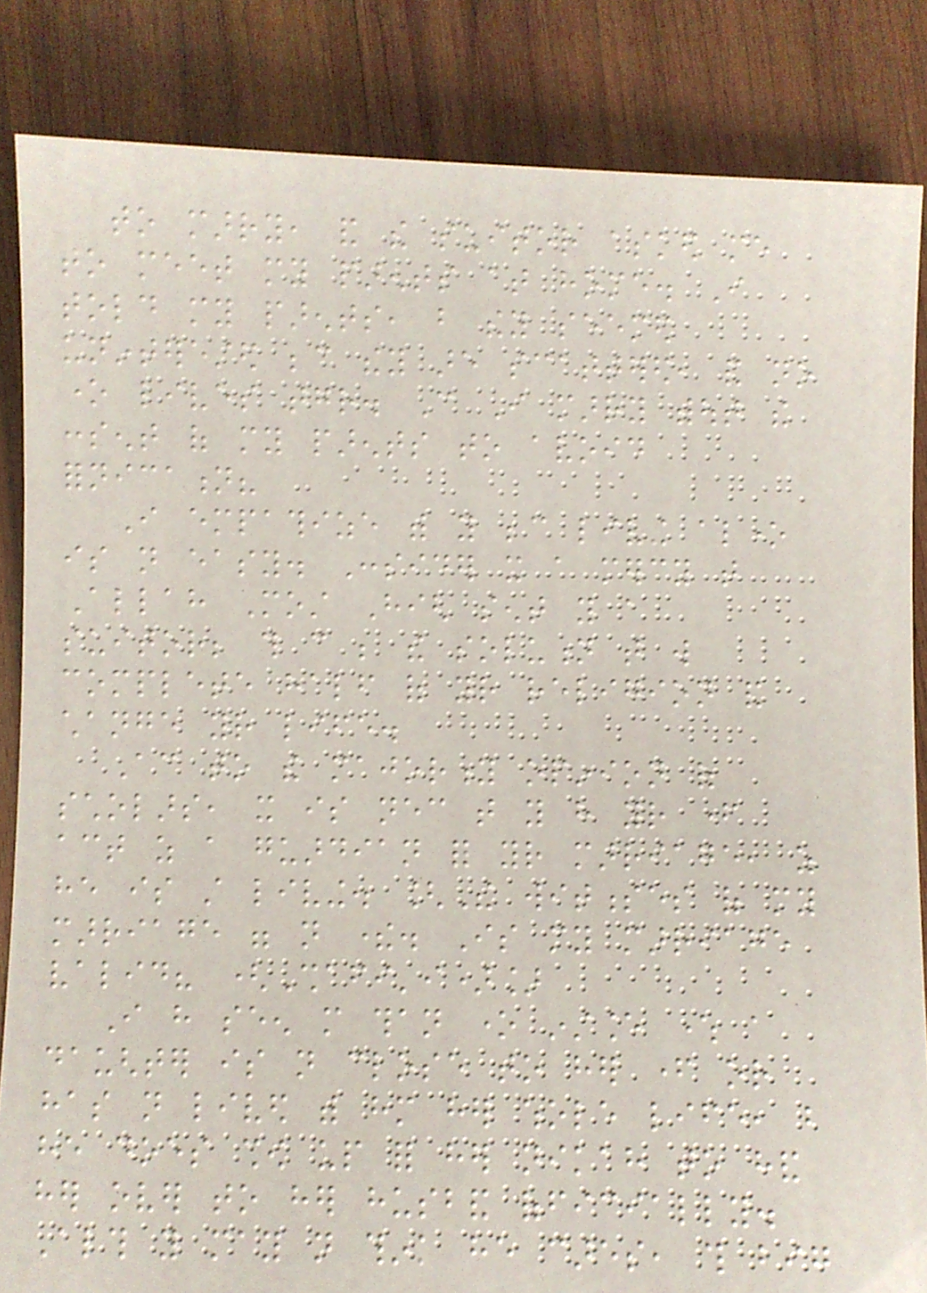to marry, and the suitor asked me
to meet my parents at home. I
told my parents, but they seemed
uninterested because they are scattered, and no
one lives together. Can I marry without the
consent of my parents to avoid
fornication?
I empathize with you because living alone
is not easy. Consider it a mercy that
Allah Most High sent you a
suitor; this can be the solution that will
complete half of your religion and
change your life.
According to the majority opinion of
scholars, it is necessary that you have your father
act as a guardian for your marriage, as
he is still living. [The witnesses of my
marriage were not there. Is my marriage
valid? (Shafi'i)]
I have seen more than one instance where a
daughter is not close to her father or
has not lived with him her whole life, but
he does show up for her nikah to hand
her over to her husband officially.
Although you may not think he cares, this big
